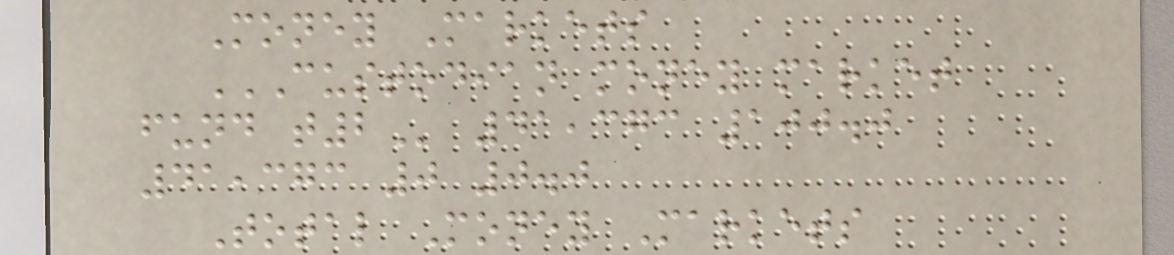Money Markets
CUSTODIAN MONEY MARKET
FUND T2 41,373 100.0
41,373 0 0.0
Total Money Markets
